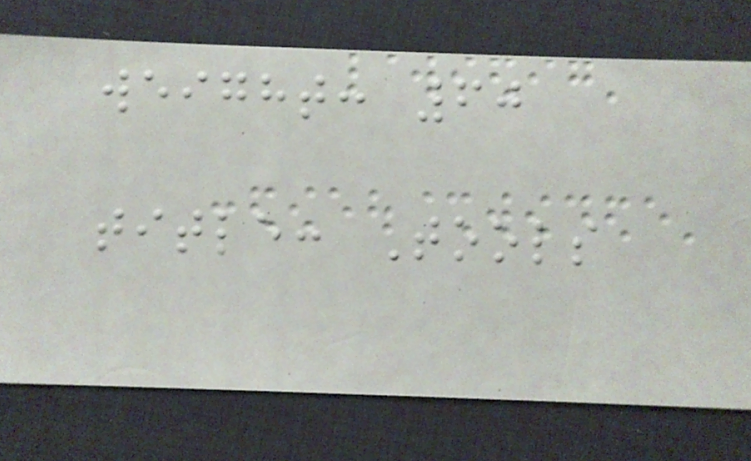weight: 60
title: Tools
